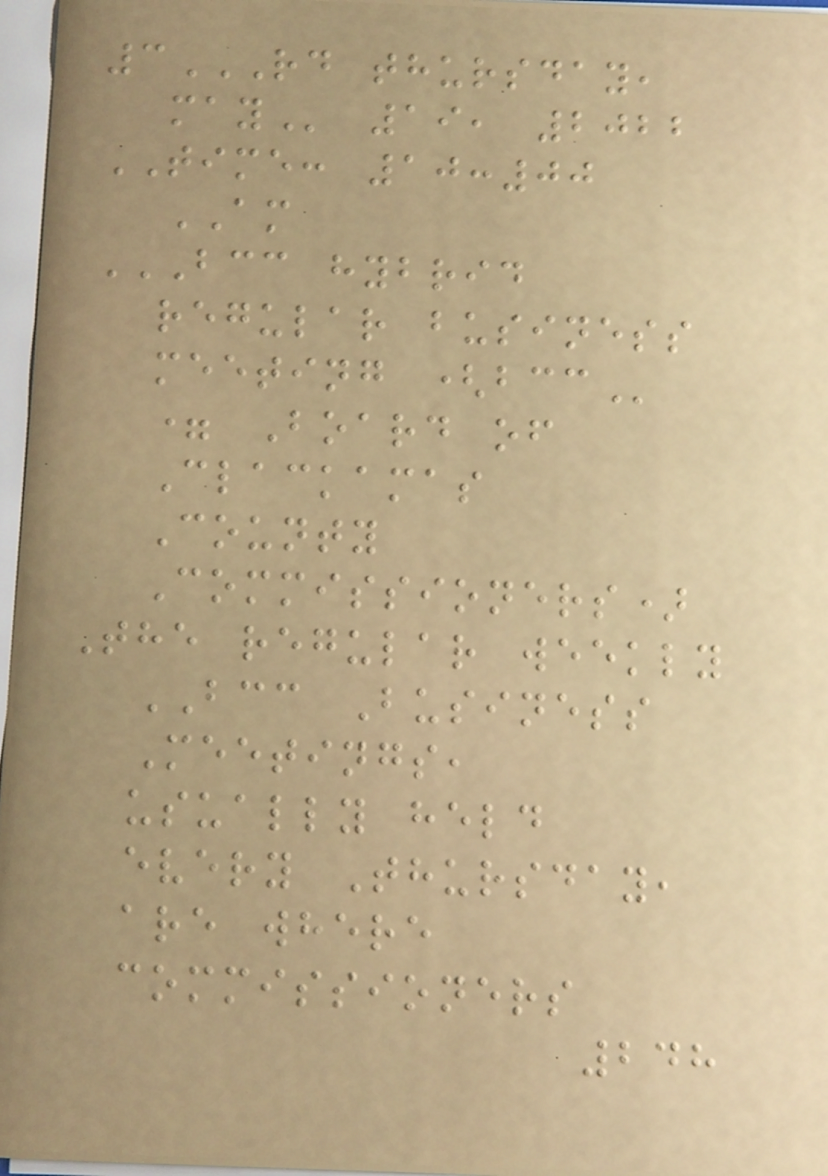3RD THURSDAY,
MAY 19, 2022
TIME: 10:00
AM
BCC HYBRID
REGULAR BUSINESS
MEETING (BCC
= Board of
Clackamas
County
Commissioners)
The regular weekly
BCC Business
Meetings,
usually held
every Thursday,
are where
commissioners
248
